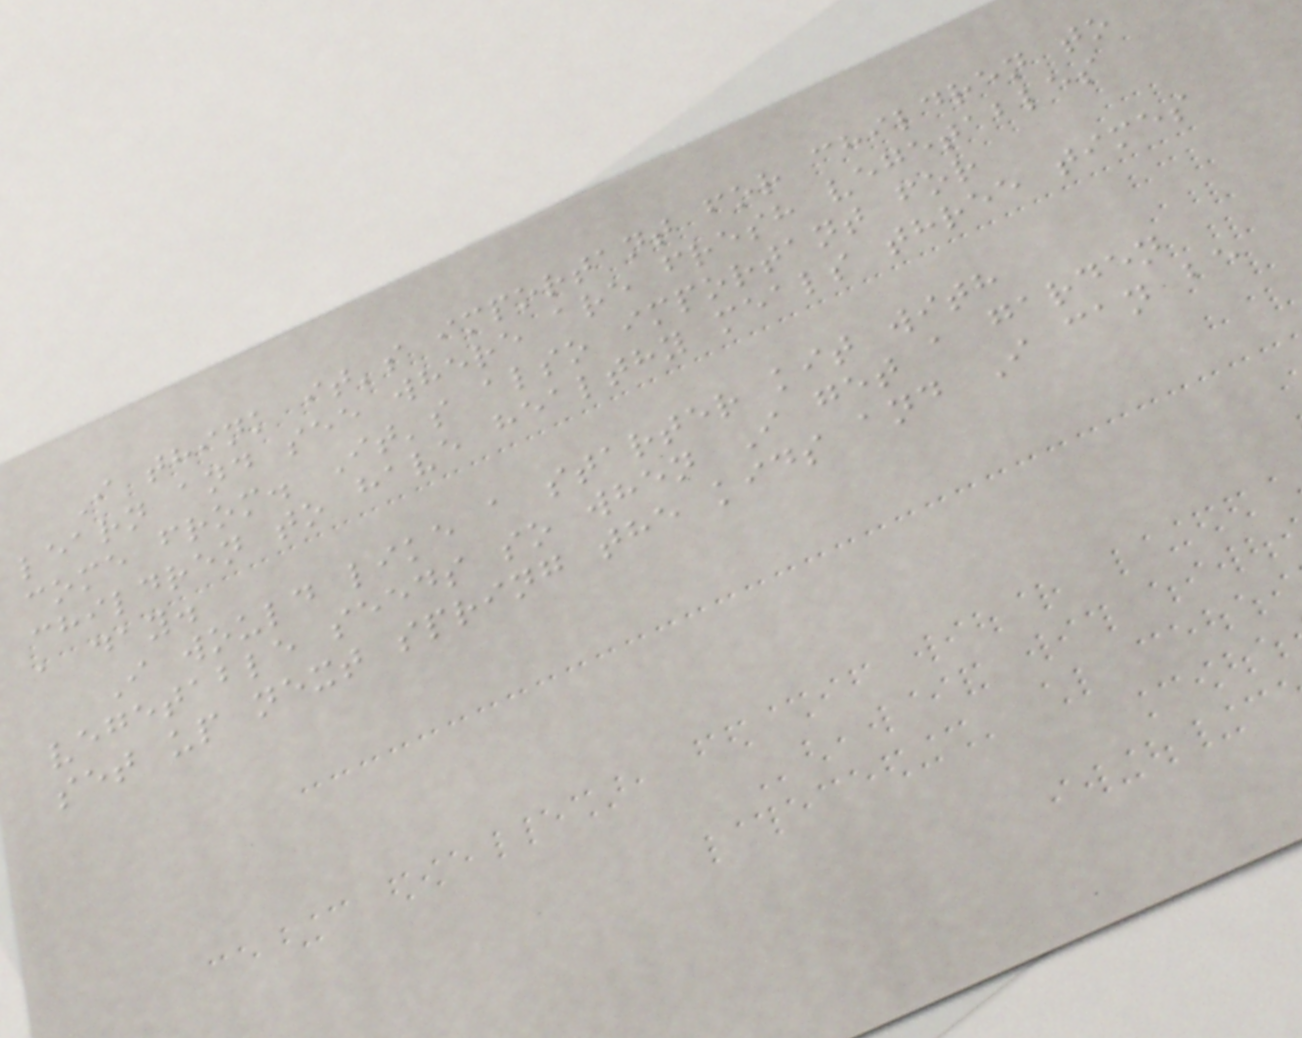I think it's important for children to
learn and see where are fresh vegetables
come from. It's also important for
children to have healthy meals three times
a day.
I would like a starter kit with
vegetable seeds so when I get a garden
set up next spring the kids and I can be
